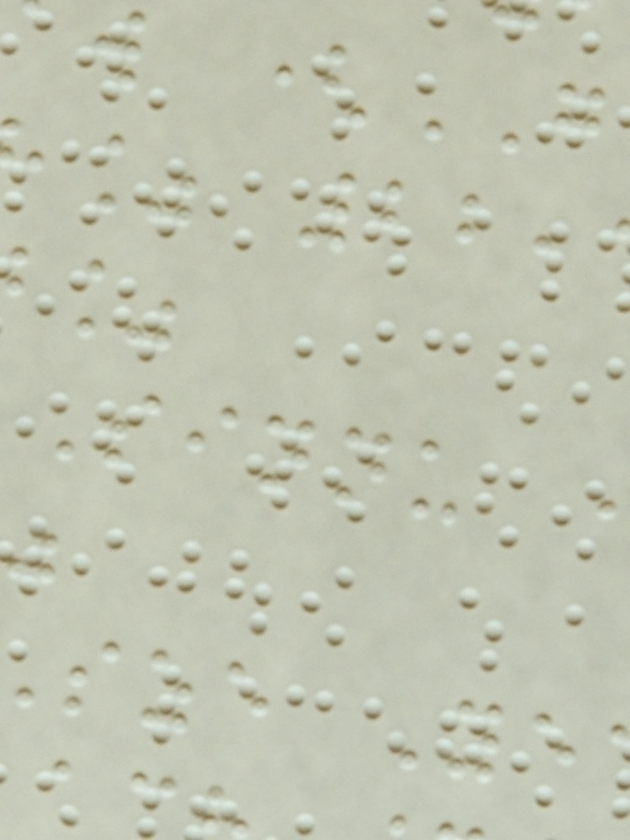% 22,
sze Ye
